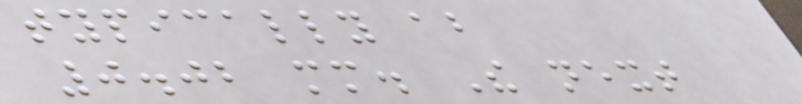typically about
0.02 mm. The next
